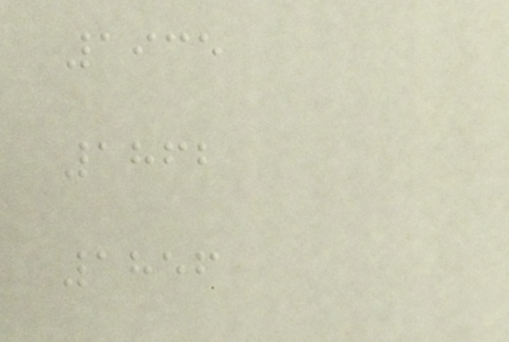1935
1862
1856
